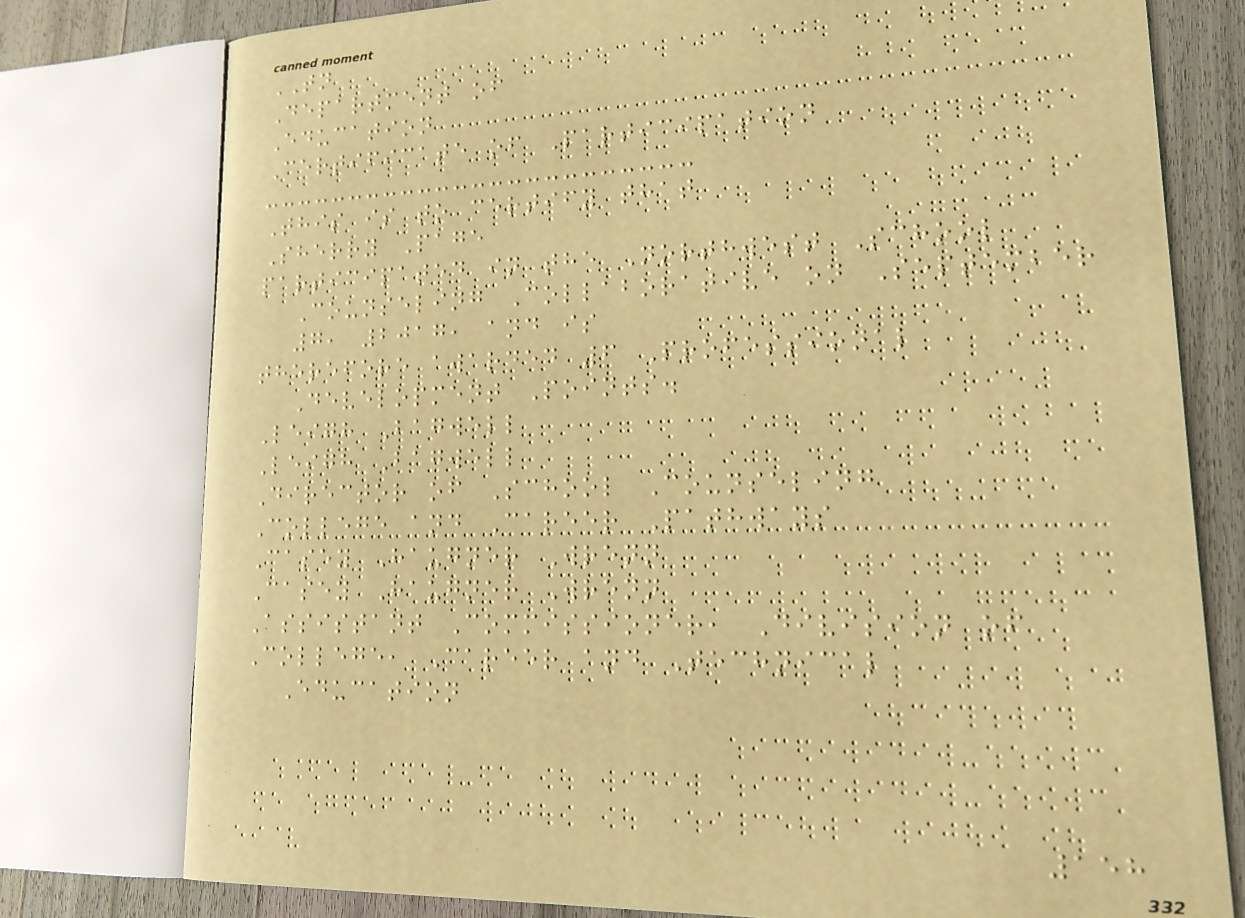TN
Department of
Education
Certificate of Participation
This is to certify that
Sherry Page
participated in the Northwest School
Counseling Collaborative on September
7, 2017, and is
therefore awarded 6 Professional
Development Points.
Leigh Bagwell
Leigh Bagwell
Director of School Counseling
College and Career Pathways
Casey Haugner Wrenn
Casey Haugner Wrenn
Assistant Commissioner, Division of
College, Career and Technical
Education
158
